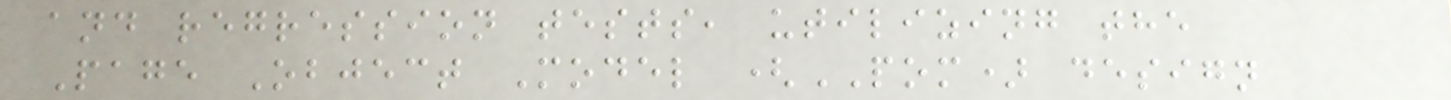and regression tests, utilizing the
Page Object Model (POM) design
